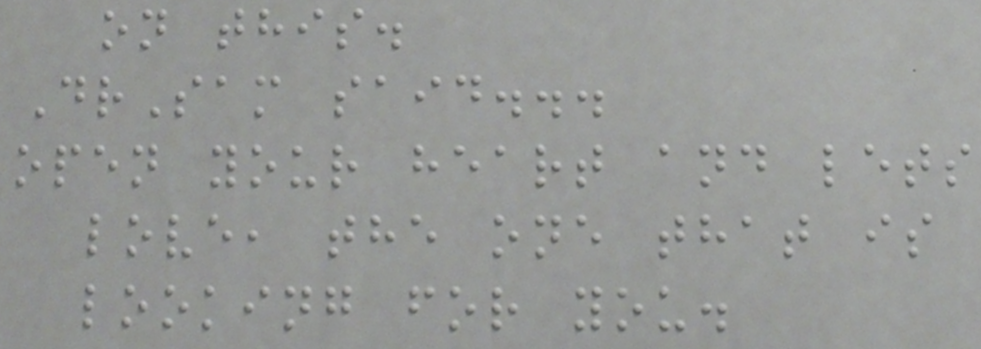on this.
DrSam said...
open your heart and lets
love, the one that is
looking for you.
